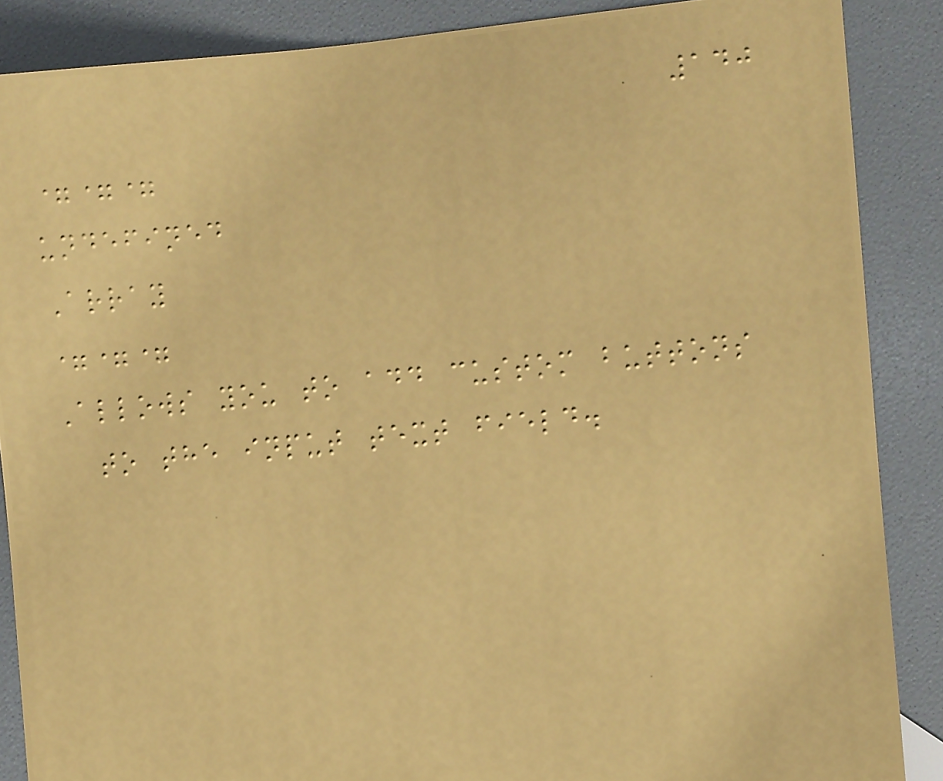140
===
undefined
Array
===
Allows you to add custom buttons
to the input text field.
